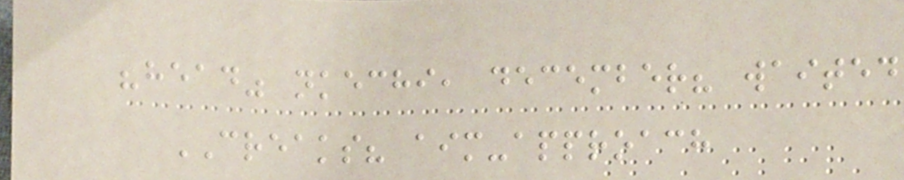"head" nkechi, december? waited
CREAKS? aim-approach
